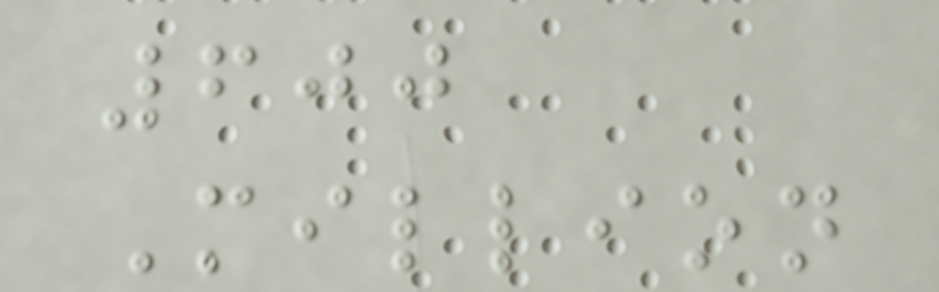600
Million
